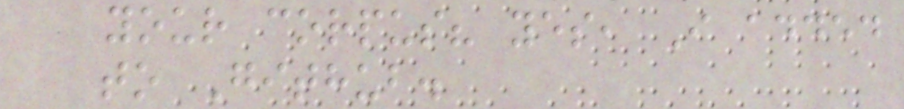your corpus? yes, I added
to Github.
